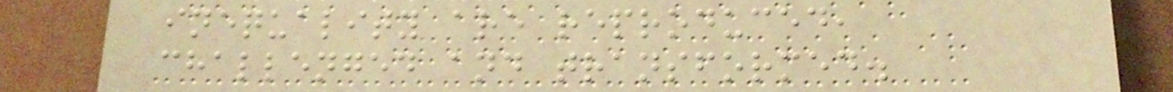inequality are reproduced,
challenged and transformed.
